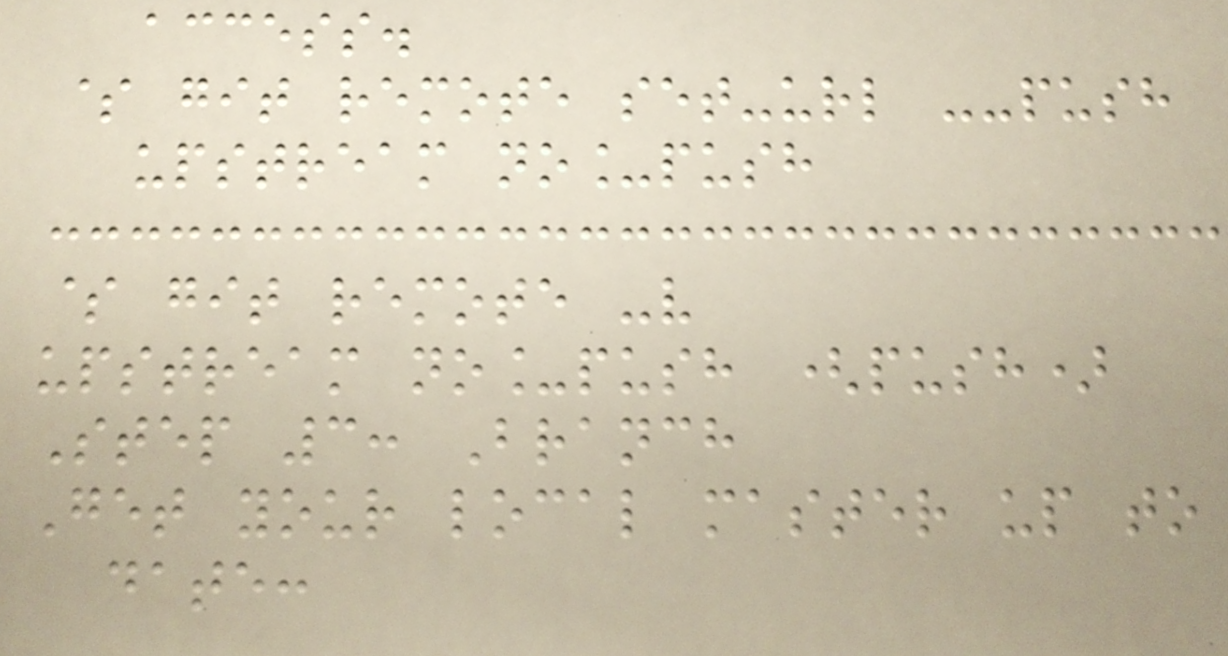access.
$ git remote set-url --push
upstream no_push
$ git remote -v
upstream no_push (push)
Step 3: Branch
Get your local master up to
date:
